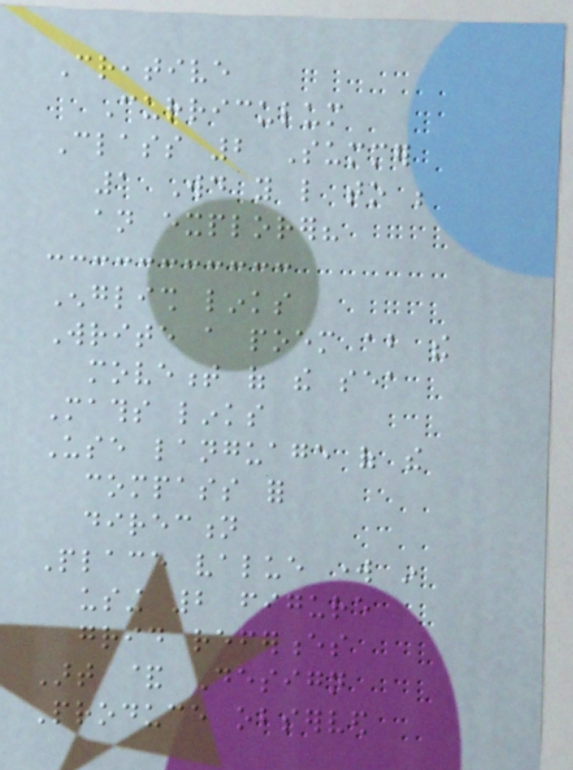Creative
Curriculum
Class 2 Summer
1 Would you like to be
an explorer?
English links
Write a poem about the
movement of the sea
Maths links
Use language of the
compass for
direction
Place value work in
using 2 figure
grid references
Art & Design
Produce observed
